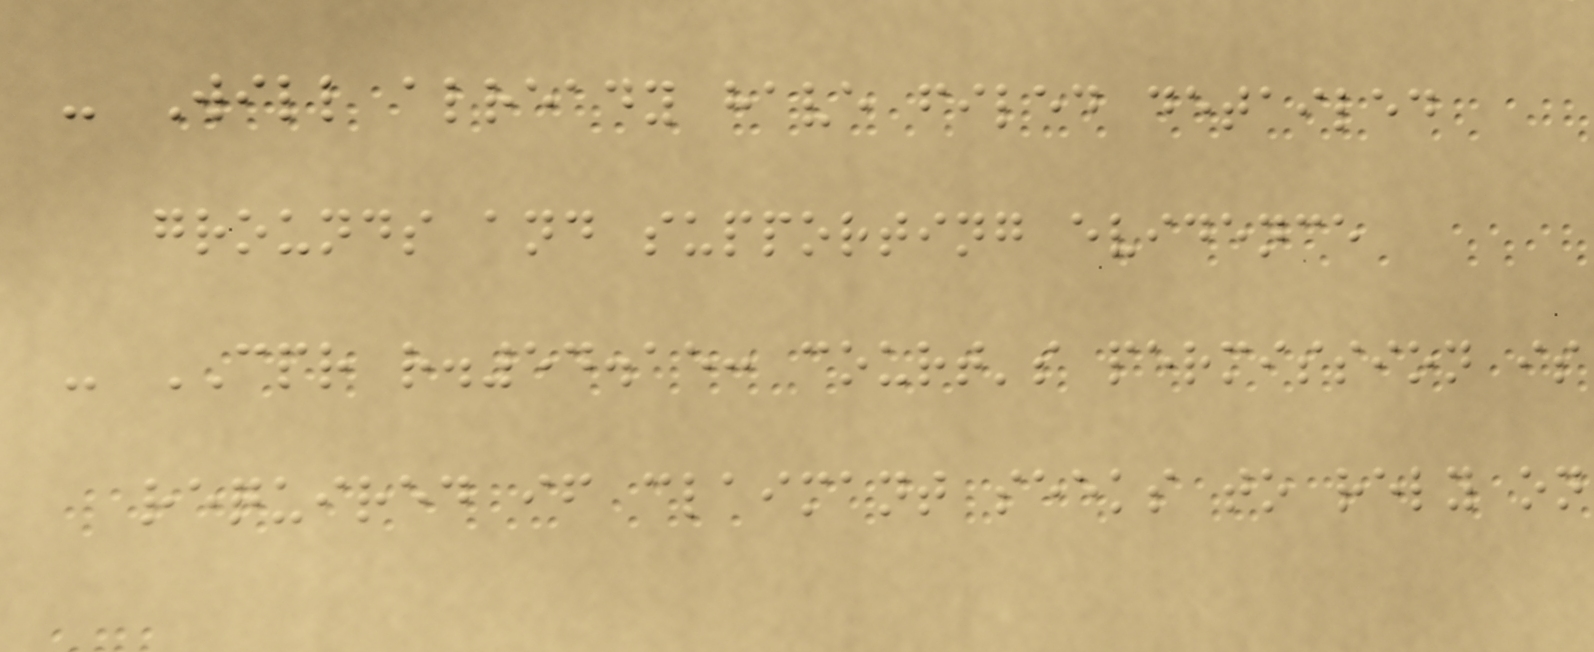- Will already have filed detailed
grounds and supporting evidence
- CPR r.54.15: court's permission is
required if claimant seeks to rely on
